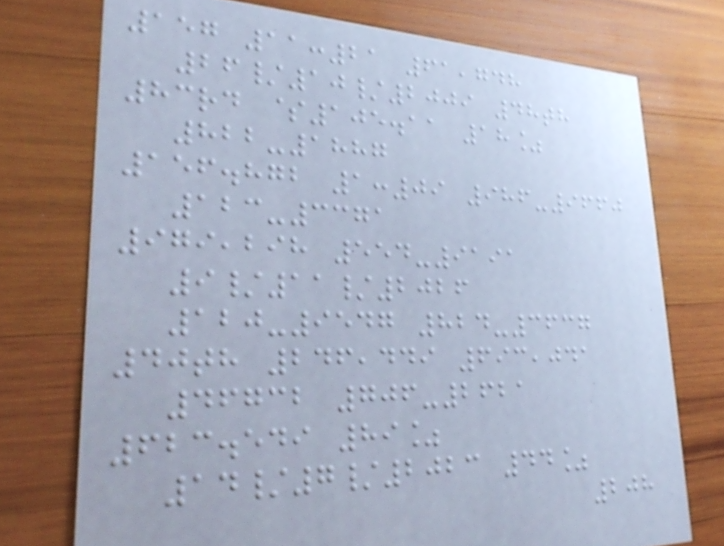157 11:21 61,748
26/10/2009 48th
83rd $105.11 18%
822-1887
156.872 1:09 986-9660
123-3371
979,298 554-9191
9/11/2026
120-9547 824-3637
40th 246,449 693,041
46732 706-2621
623.549 89%
14/7/2023 44%
208
